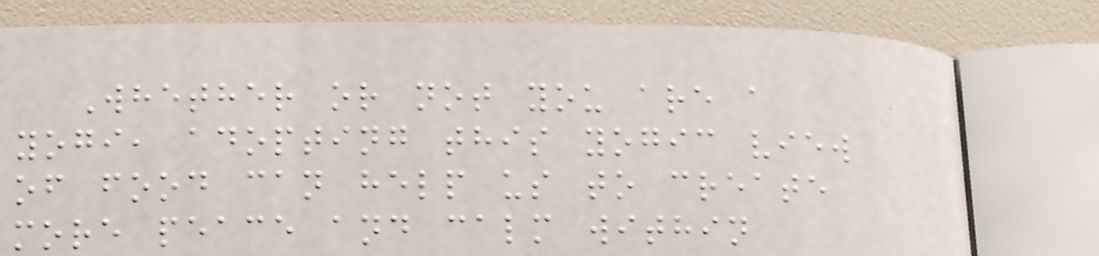Whether or not you are a
yogi, adopting this yogic view
of food can help us to create
more peace and calm within
